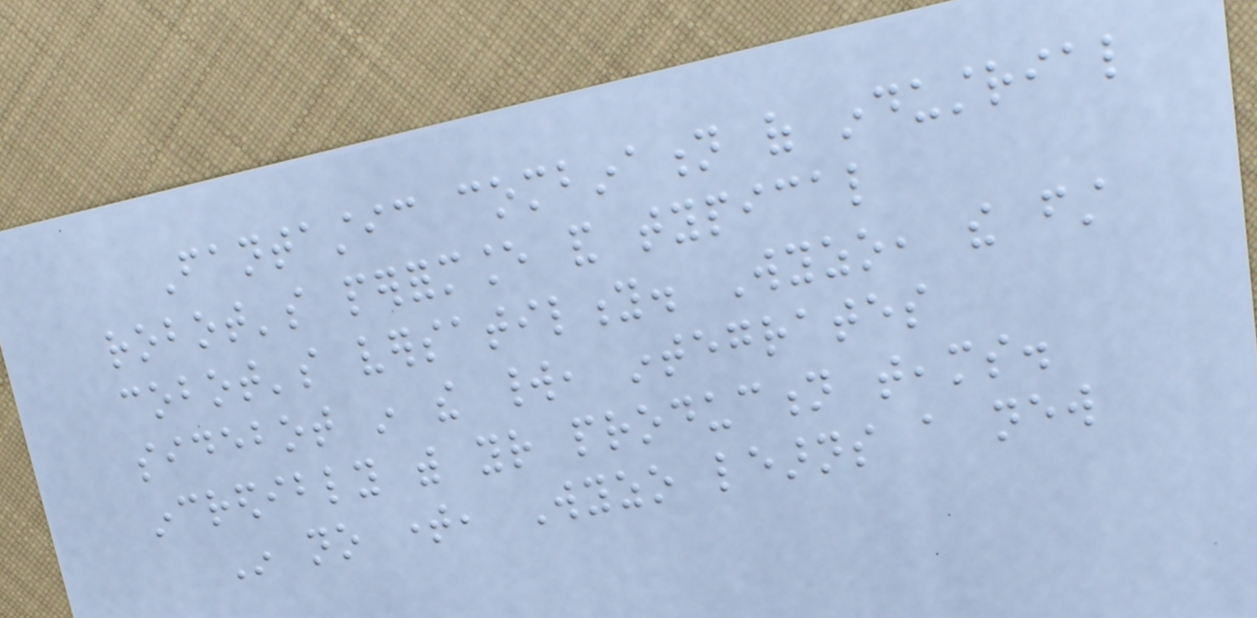Fantastic combination of industrial
robot's performance and typical
cobot's versatility. Wyzo, the first
sidebot in the world, integrates
incredibly with your production teams.
In no time, Wyzo learns a new
